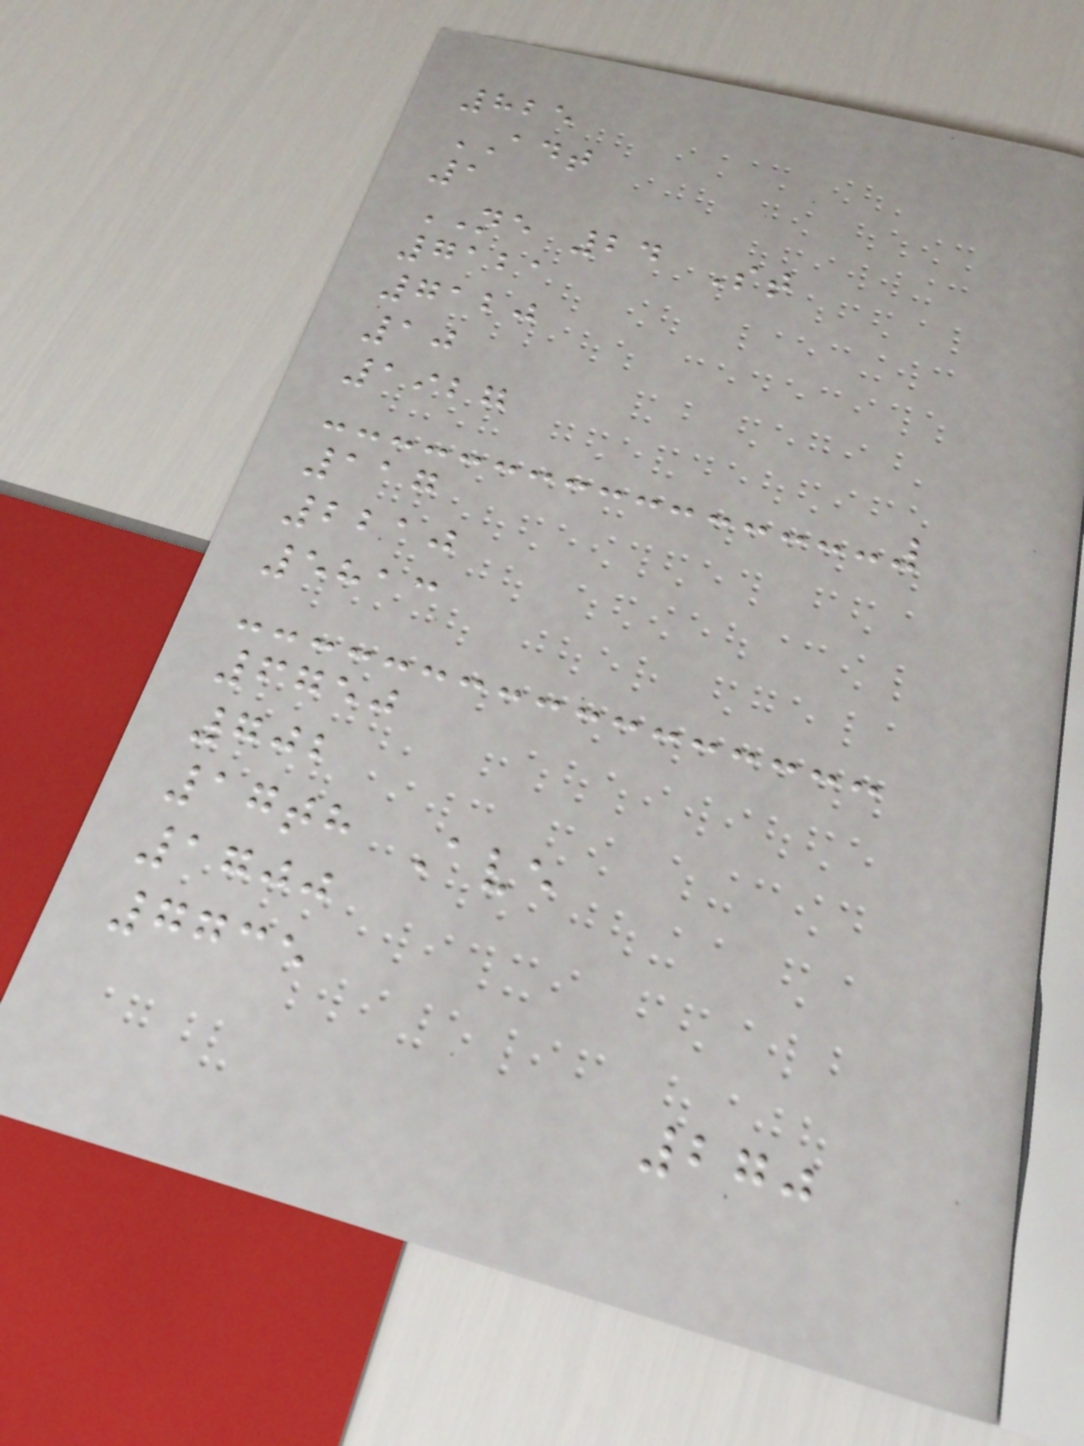825
ADT
1
NE 24 St
7121
7120
10
1927
117
2210
5813
6750
702
17th Ave
1700
7735
270
